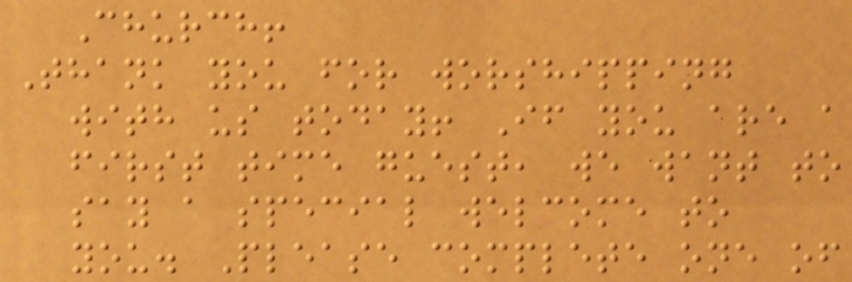Church!
Thank you for worshipping
with us today! If you are a
first time guest, we want to
say a special welcome to
you. Please complete one of
